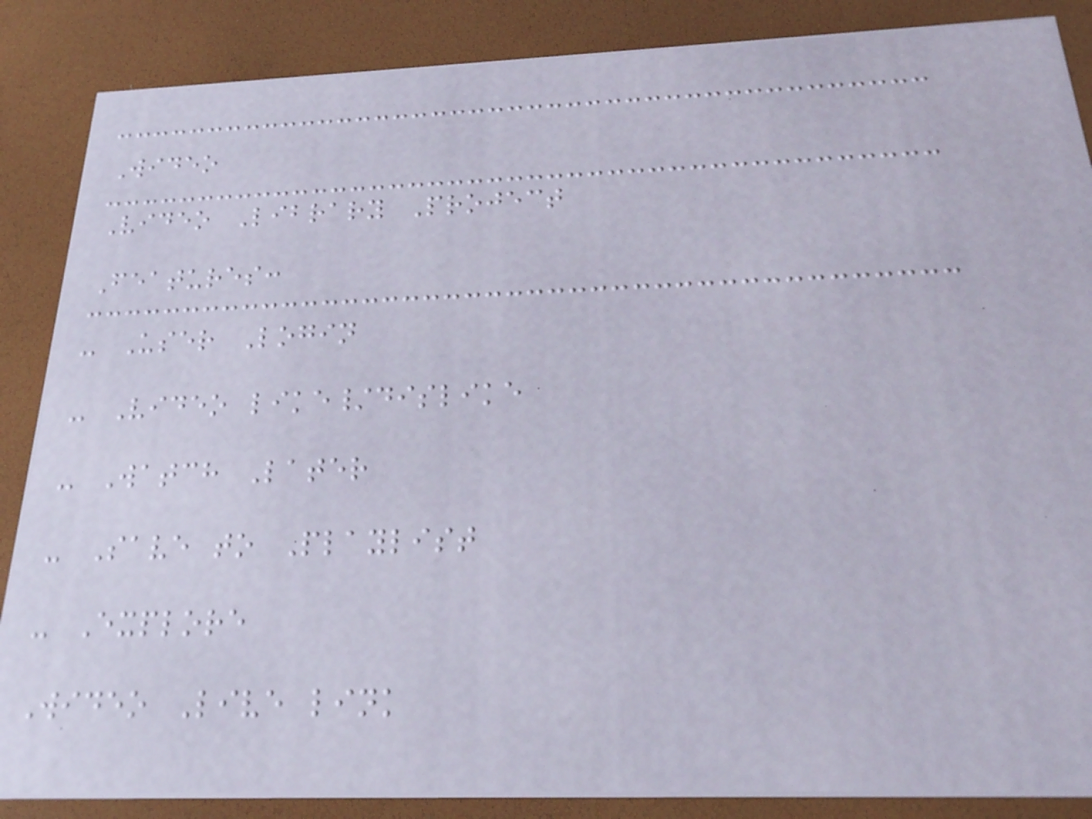Wideo
Video Library Project
Features:
- User Login
- Video like/dislike
- Watch Later
- Save to Playlist
- Explore
Wideo Live link
